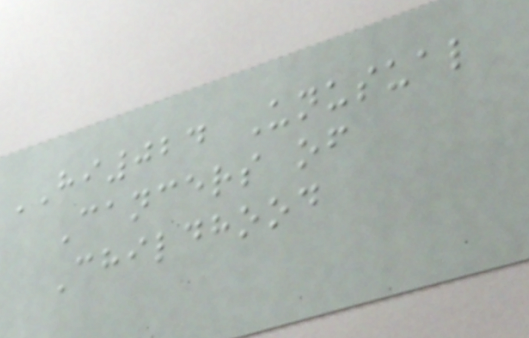HI024 Unusual
Cancers of
Childhood
